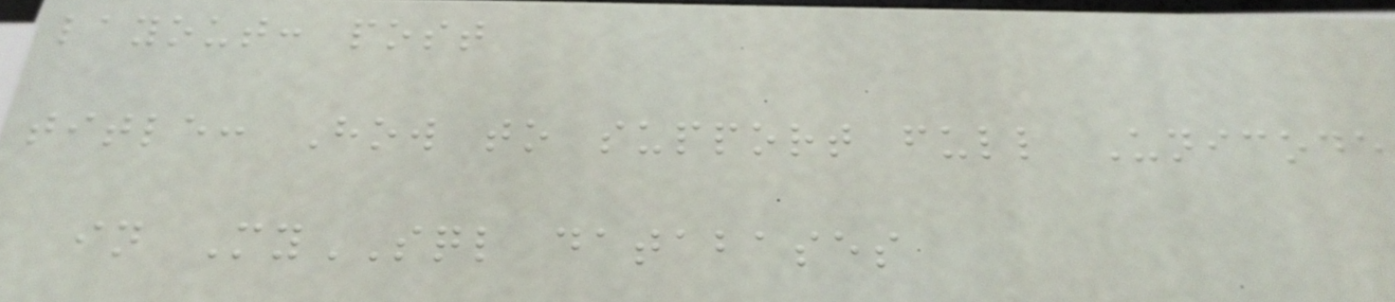layout: post
title: How to support full Unicode
in MySQL databases
